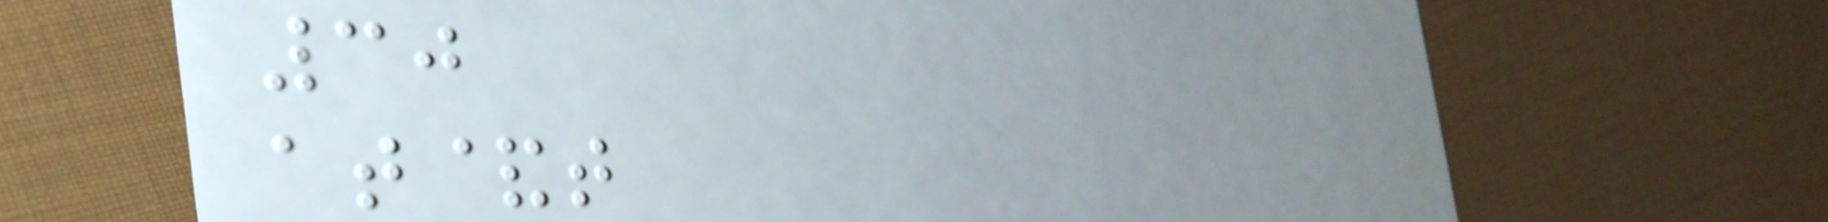30
at&t
